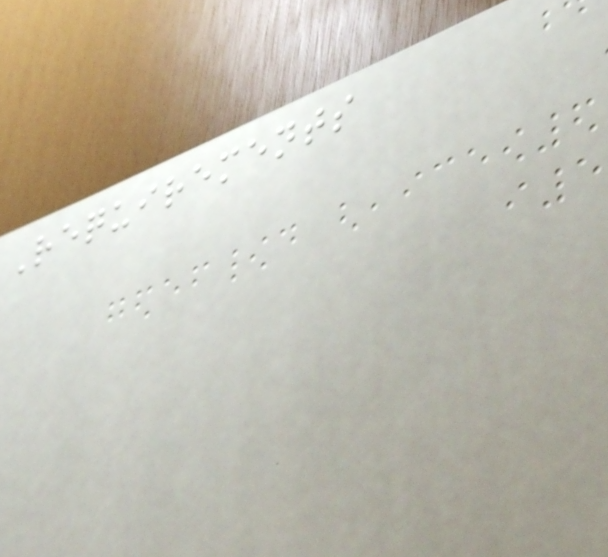Requirements
